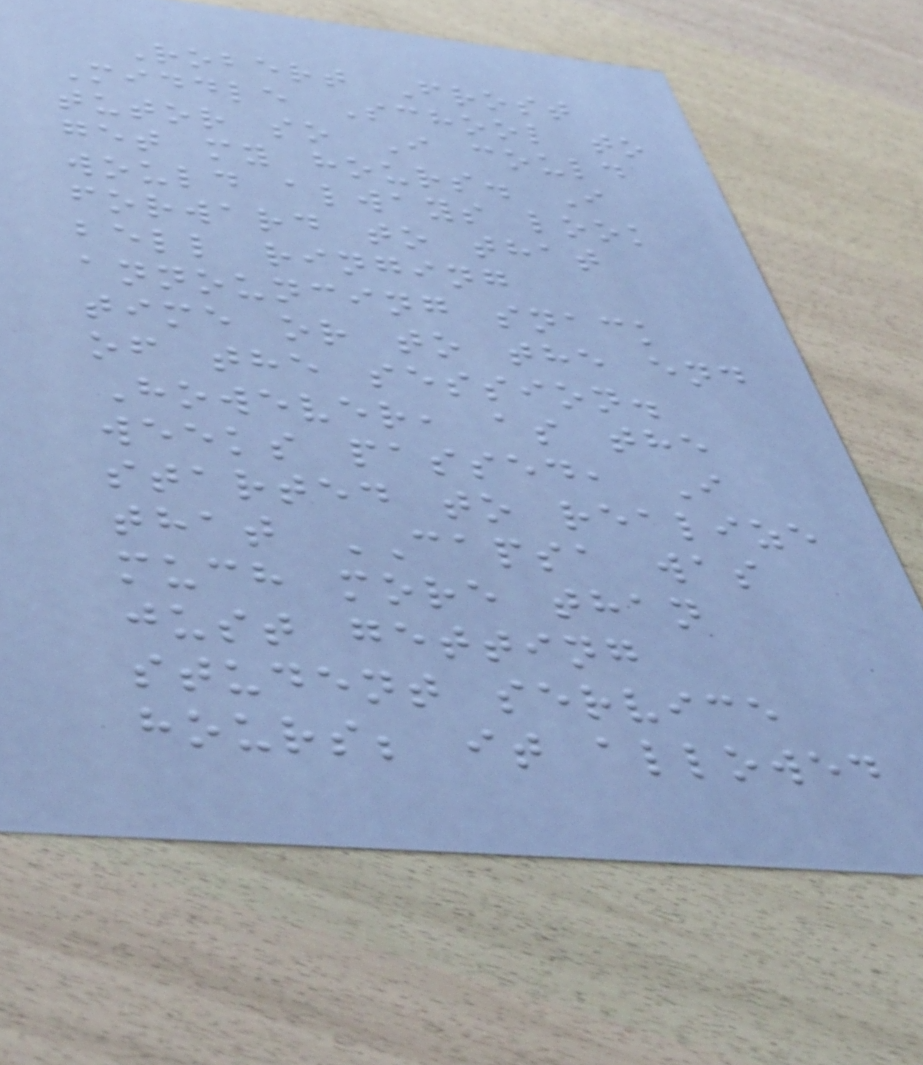Robert Frost
Middle School to
tutor so I could
get my hours. I
would always look
forward to that
bell ringing
announcing snack
time or to the end
of the session.
However, as the
weeks passed, I
started to realize
that CAPSA was
much more than
just getting
student service
hours; it allowed
